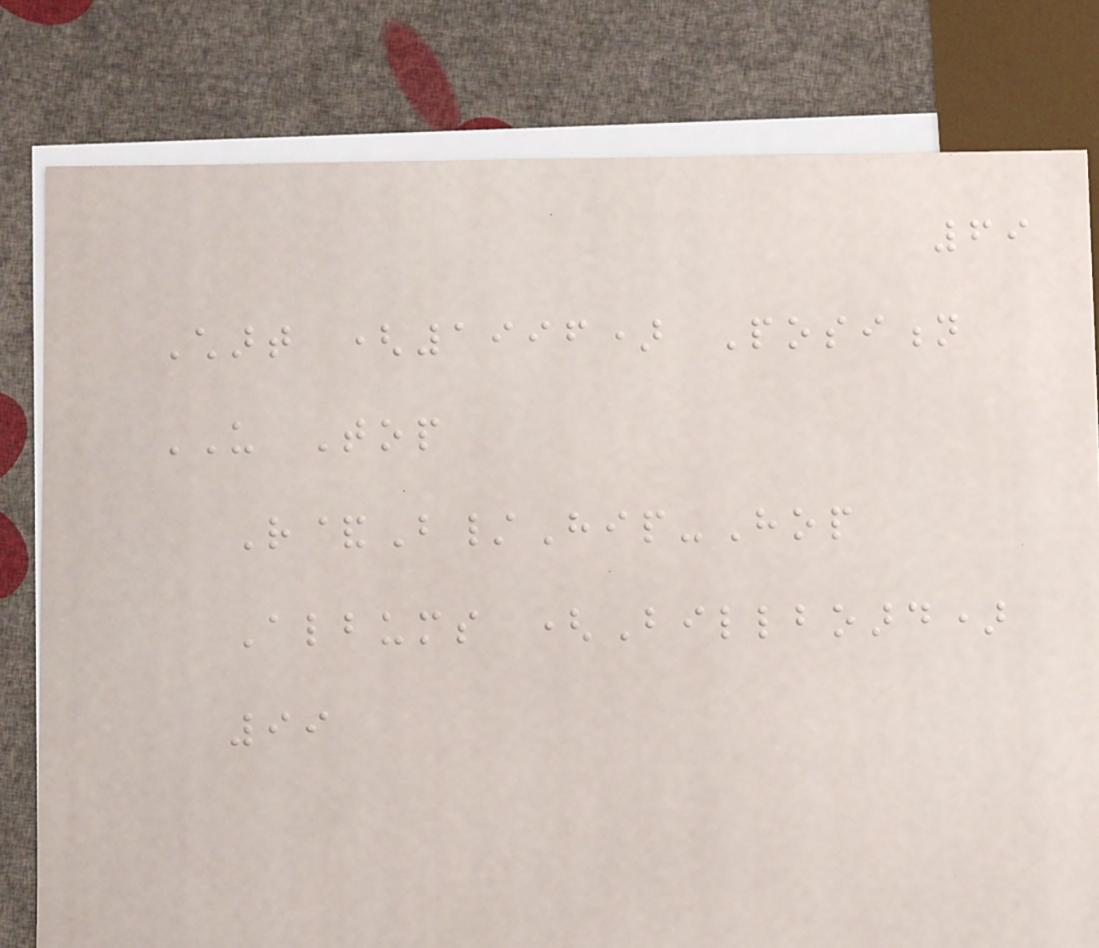69
Chart (1996) Position
US Top
R&B/Hip-Hop
Albums (Billboard)
99
